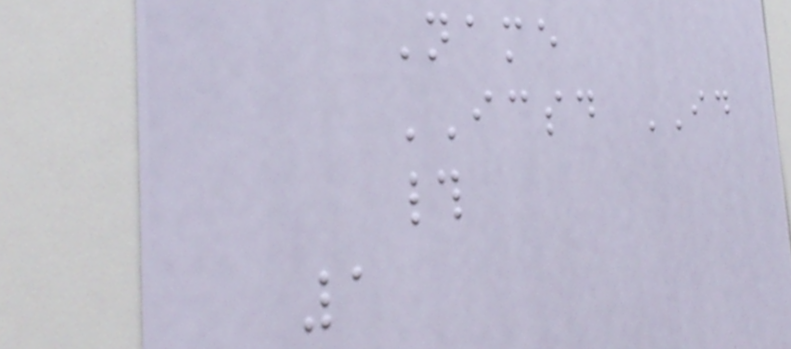Name
ICSD ID
#
1
